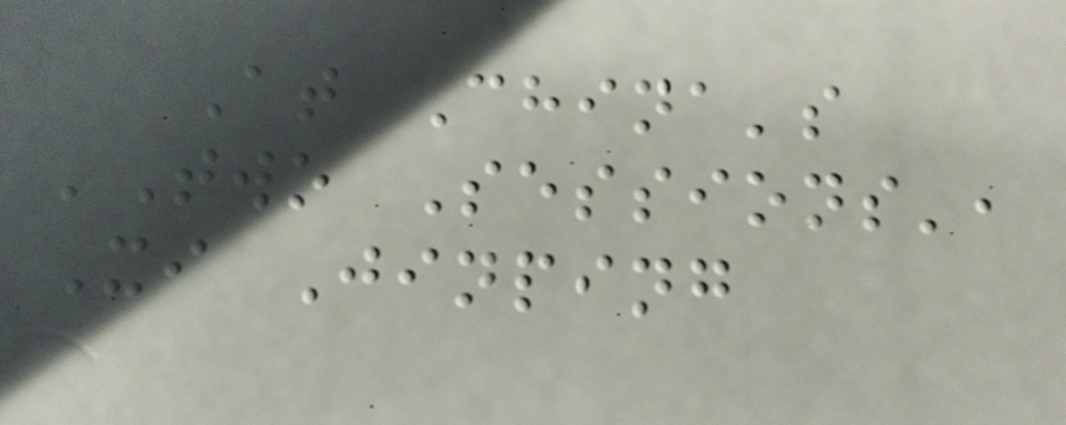At China's
'Two Sessions',
Xi Jinping
